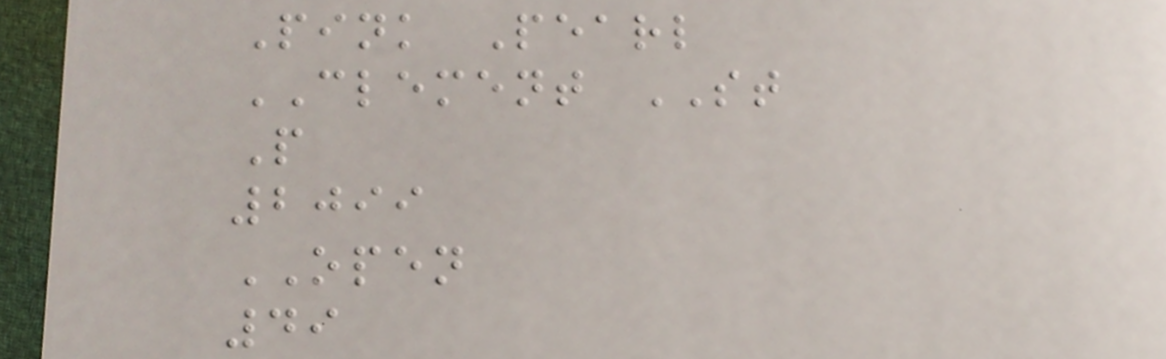Pink Pearl
CLEMENT ST
P
2099
OPEN
49
